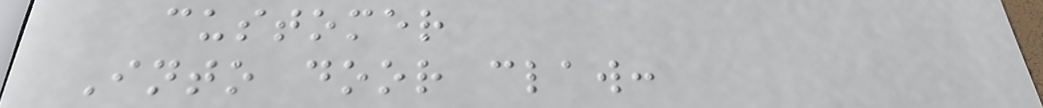customer
Into door claw:
